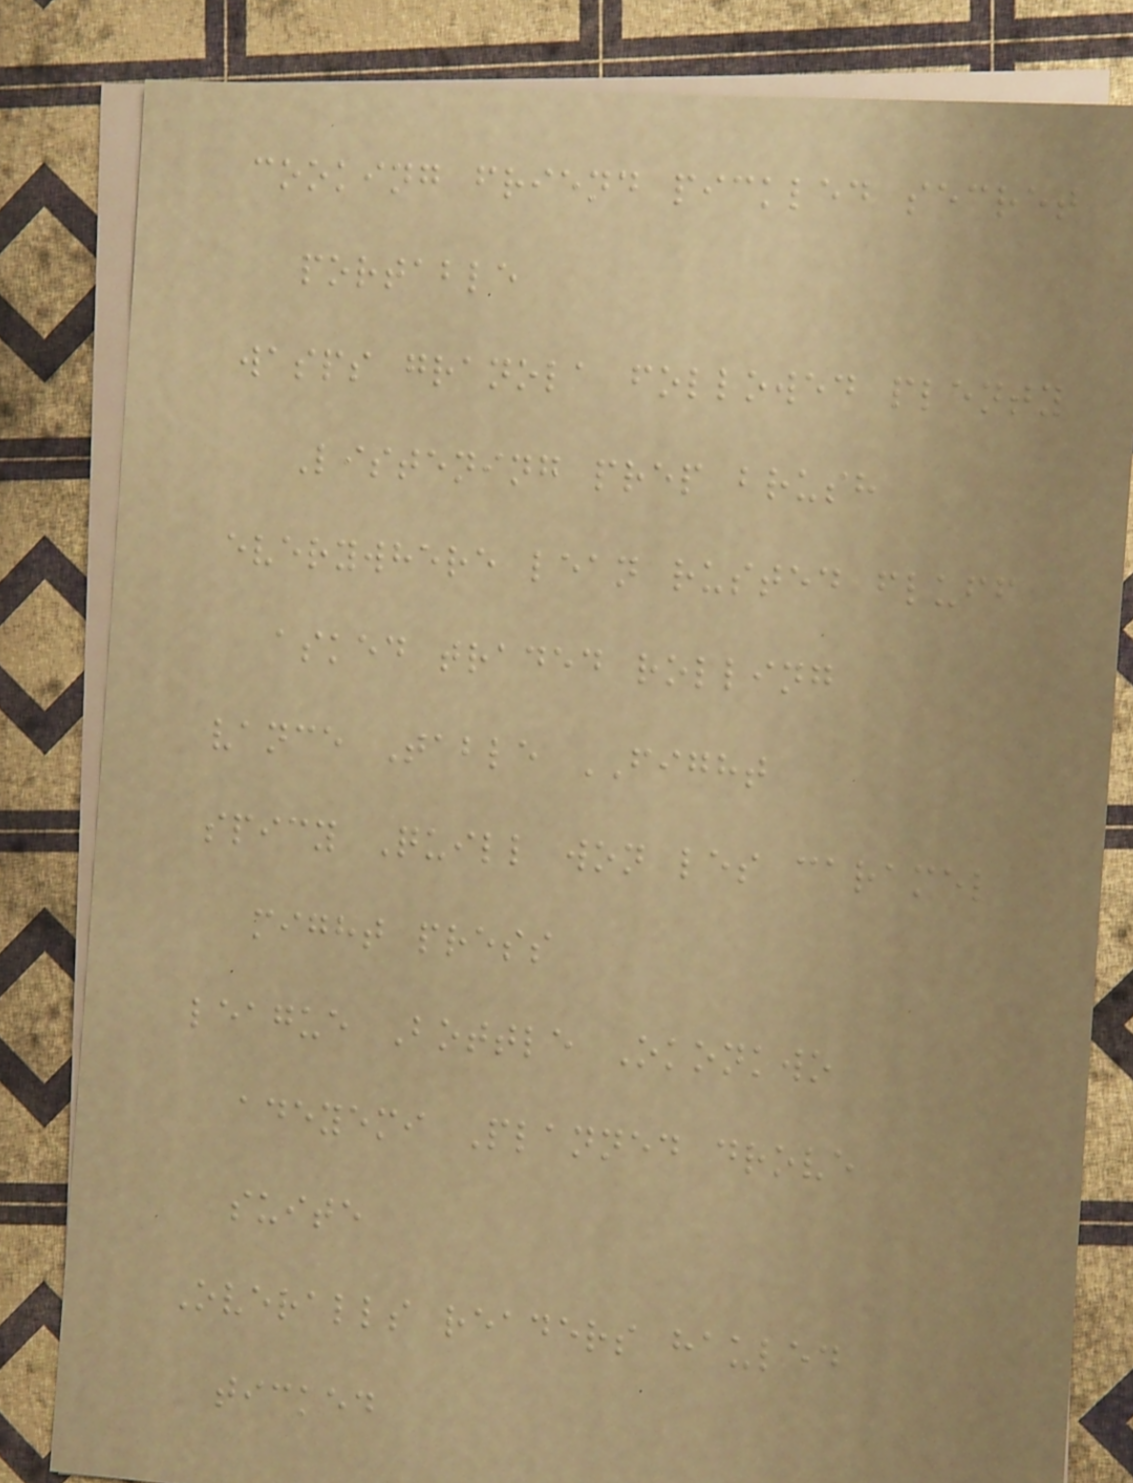cooking friend pickled secret
portable
wasps granola followed plenty
Listening prep brush
everywhere lean rusted fluff
asked traded rolling
vance Table FIGHT
spicy Quill won les caramel
might press
league Bottle Okonkwo
adeyemi Planned drove
suite
Overalls readers hauled
ticked
